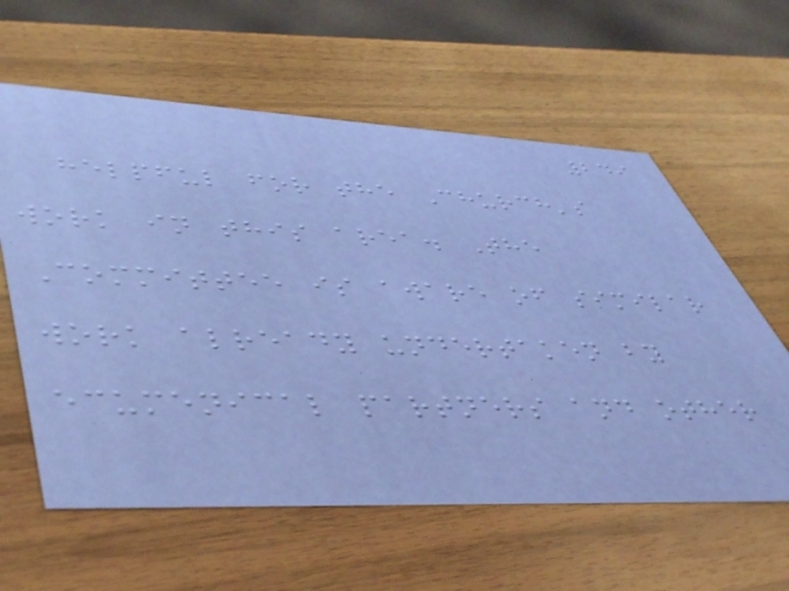249
helpful for the Church's
work in this area. The
Committee is aware of similar
work already undertaken by
ecumenical partners and other
